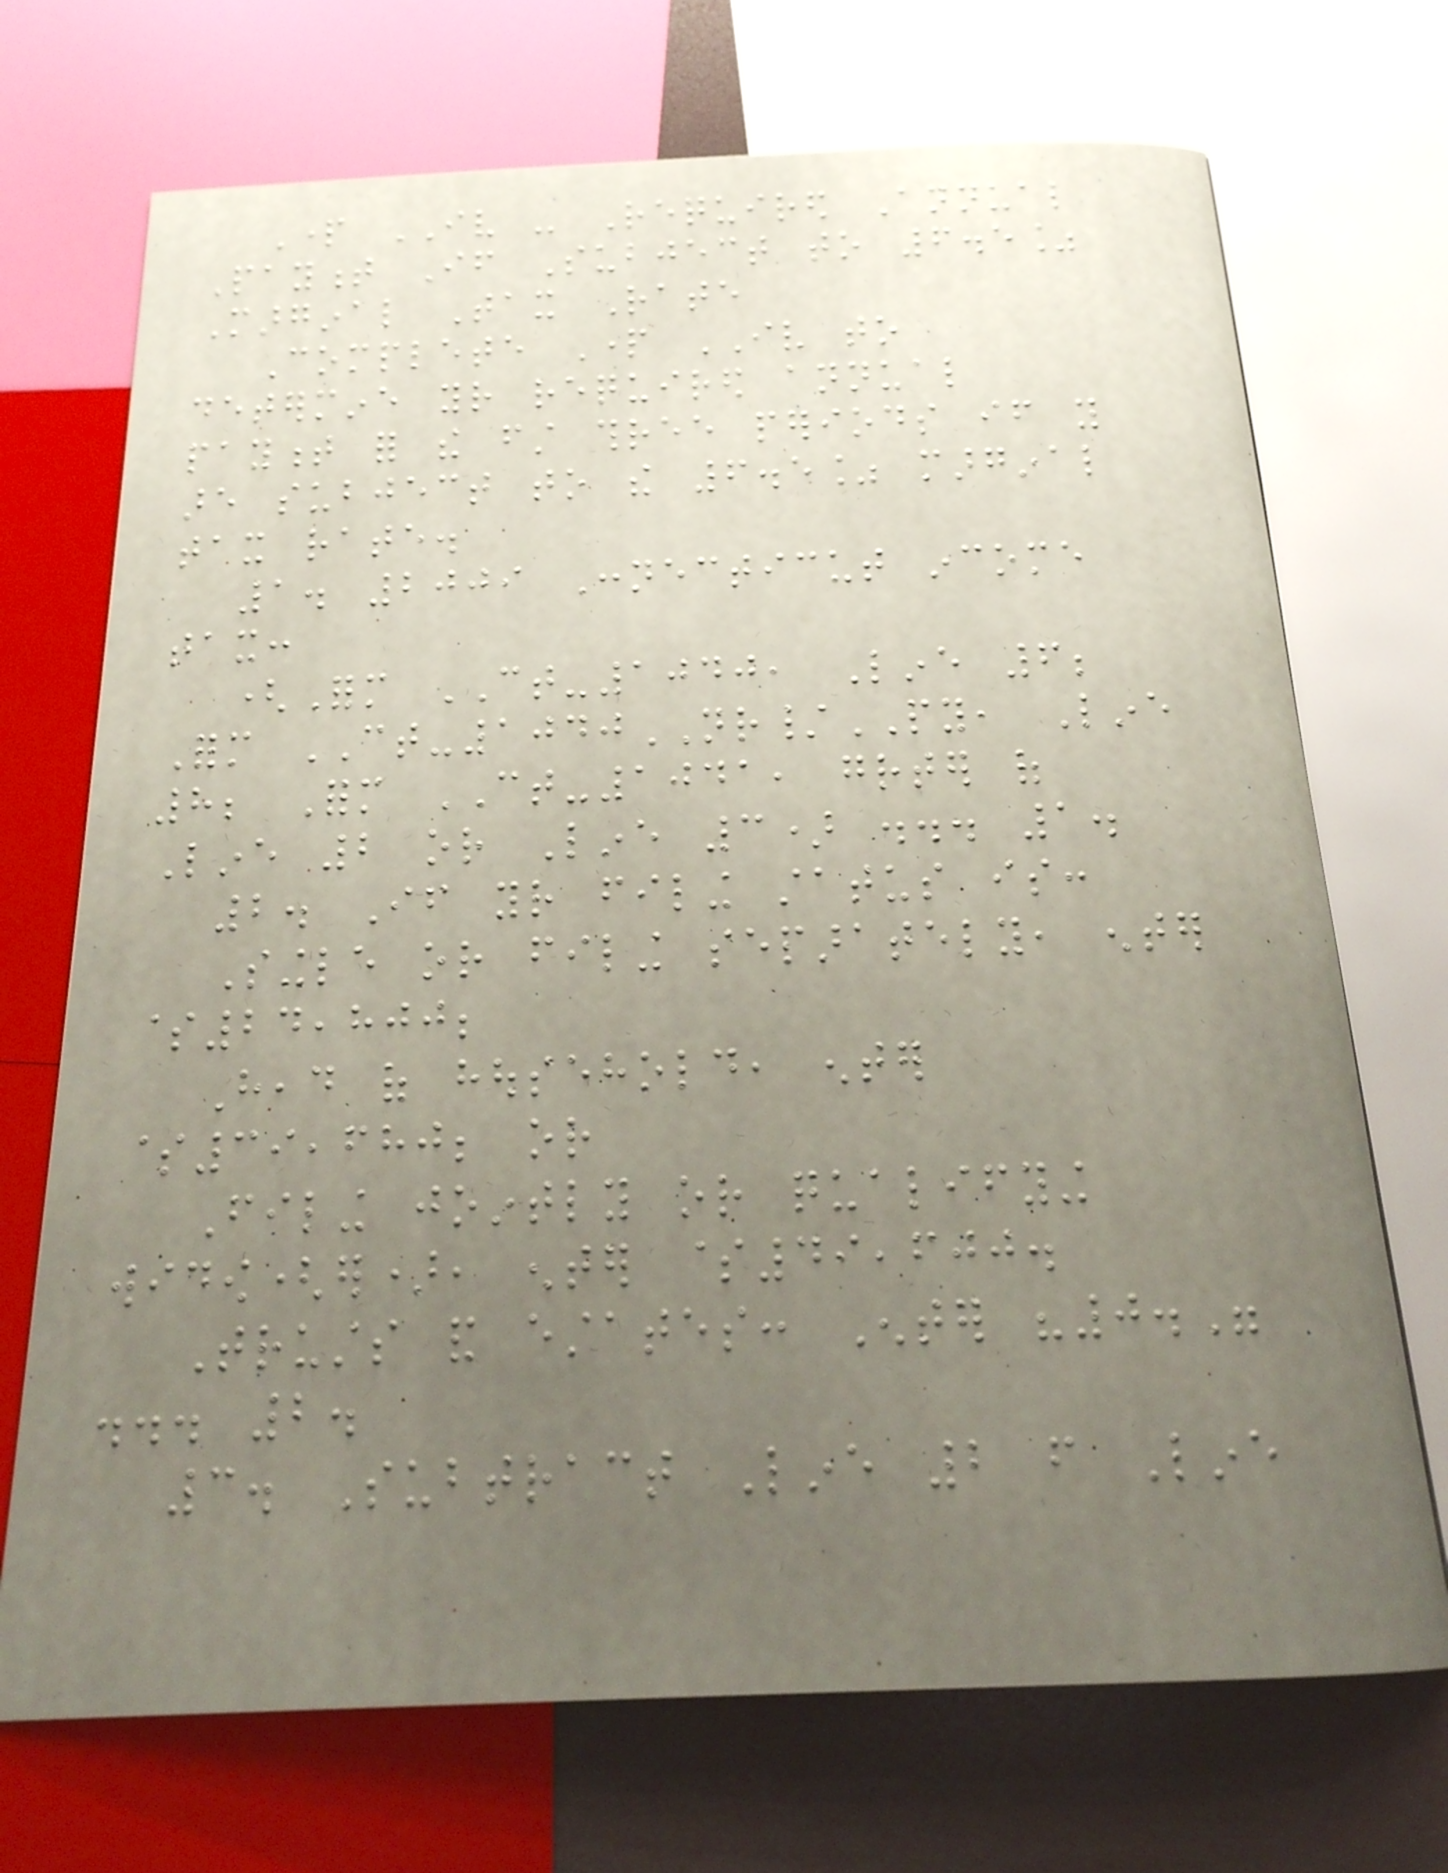Part IV - Required Annual
Payment If Subject to 6.5%
Marginal Tax Rate
Complete Part IV to
determine your required annual
payment for the first three periods if you
are subject to the 6.5% marginal
tax rate.
1. 2009 Connecticut income
tax:
(Form CT-1040, Line 6;
Form CT-1040NR/PY, Line
8; Form CT-1041, greater of
Line 2 or Line 3) ... 1.
2. If your filing status is:
Single or filing separately, enter
$24,800;
Head of household, enter
$39,680; or
Filing jointly or qualifying
widow(er), enter $49,600.
Trusts and estates: Enter "0."
... 2.
3. Subtract Line 2 from Line
